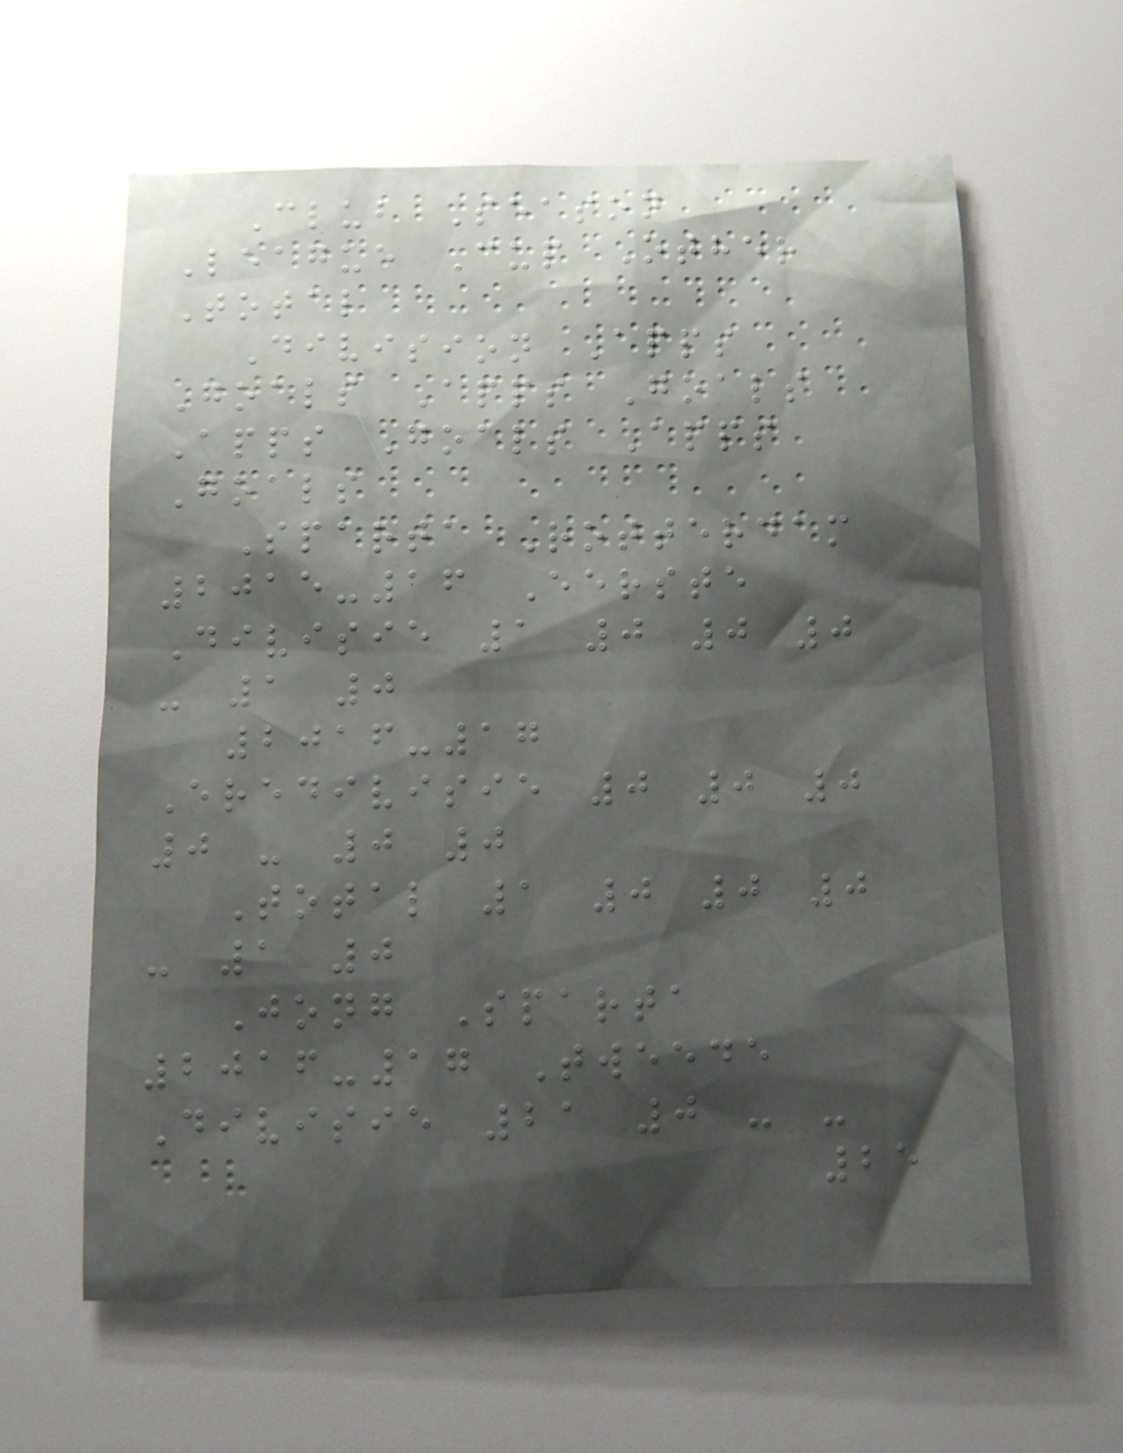Club Season
League Cup Other
Total
Division Apps
Goals Apps Goals
Apps Goals Apps
Goals
Sparta Rotterdam
2015-16 Eerste
Divisie 1 0 0 0
- 1 0
2016-17
Eredivisie 0 0 0
0 - 0 0
Total 1 0 0 0
- 1 0
Jong Sparta
2016-17 Tweede
Divisie 21 0 - -
25
